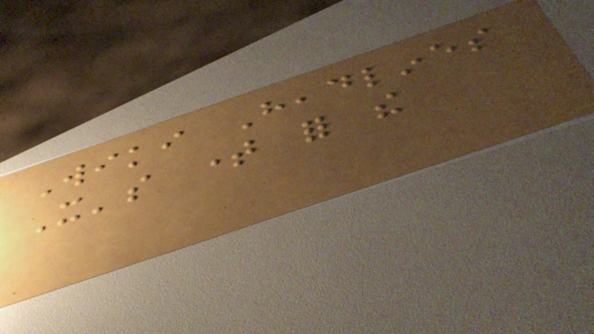Wiki Headlines
It's time for the
